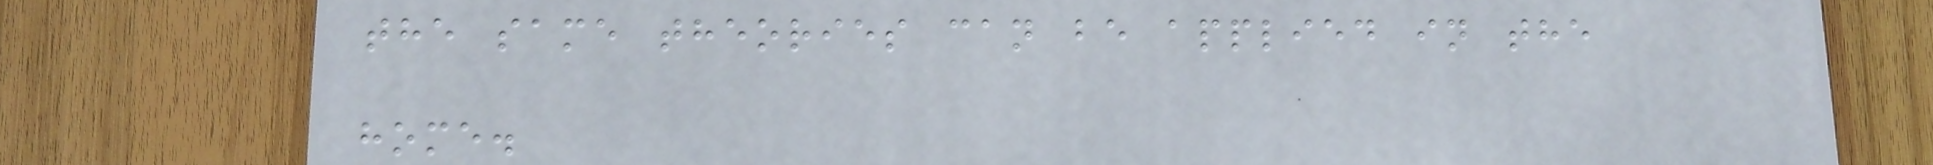the same theories can be applied in the
home.
